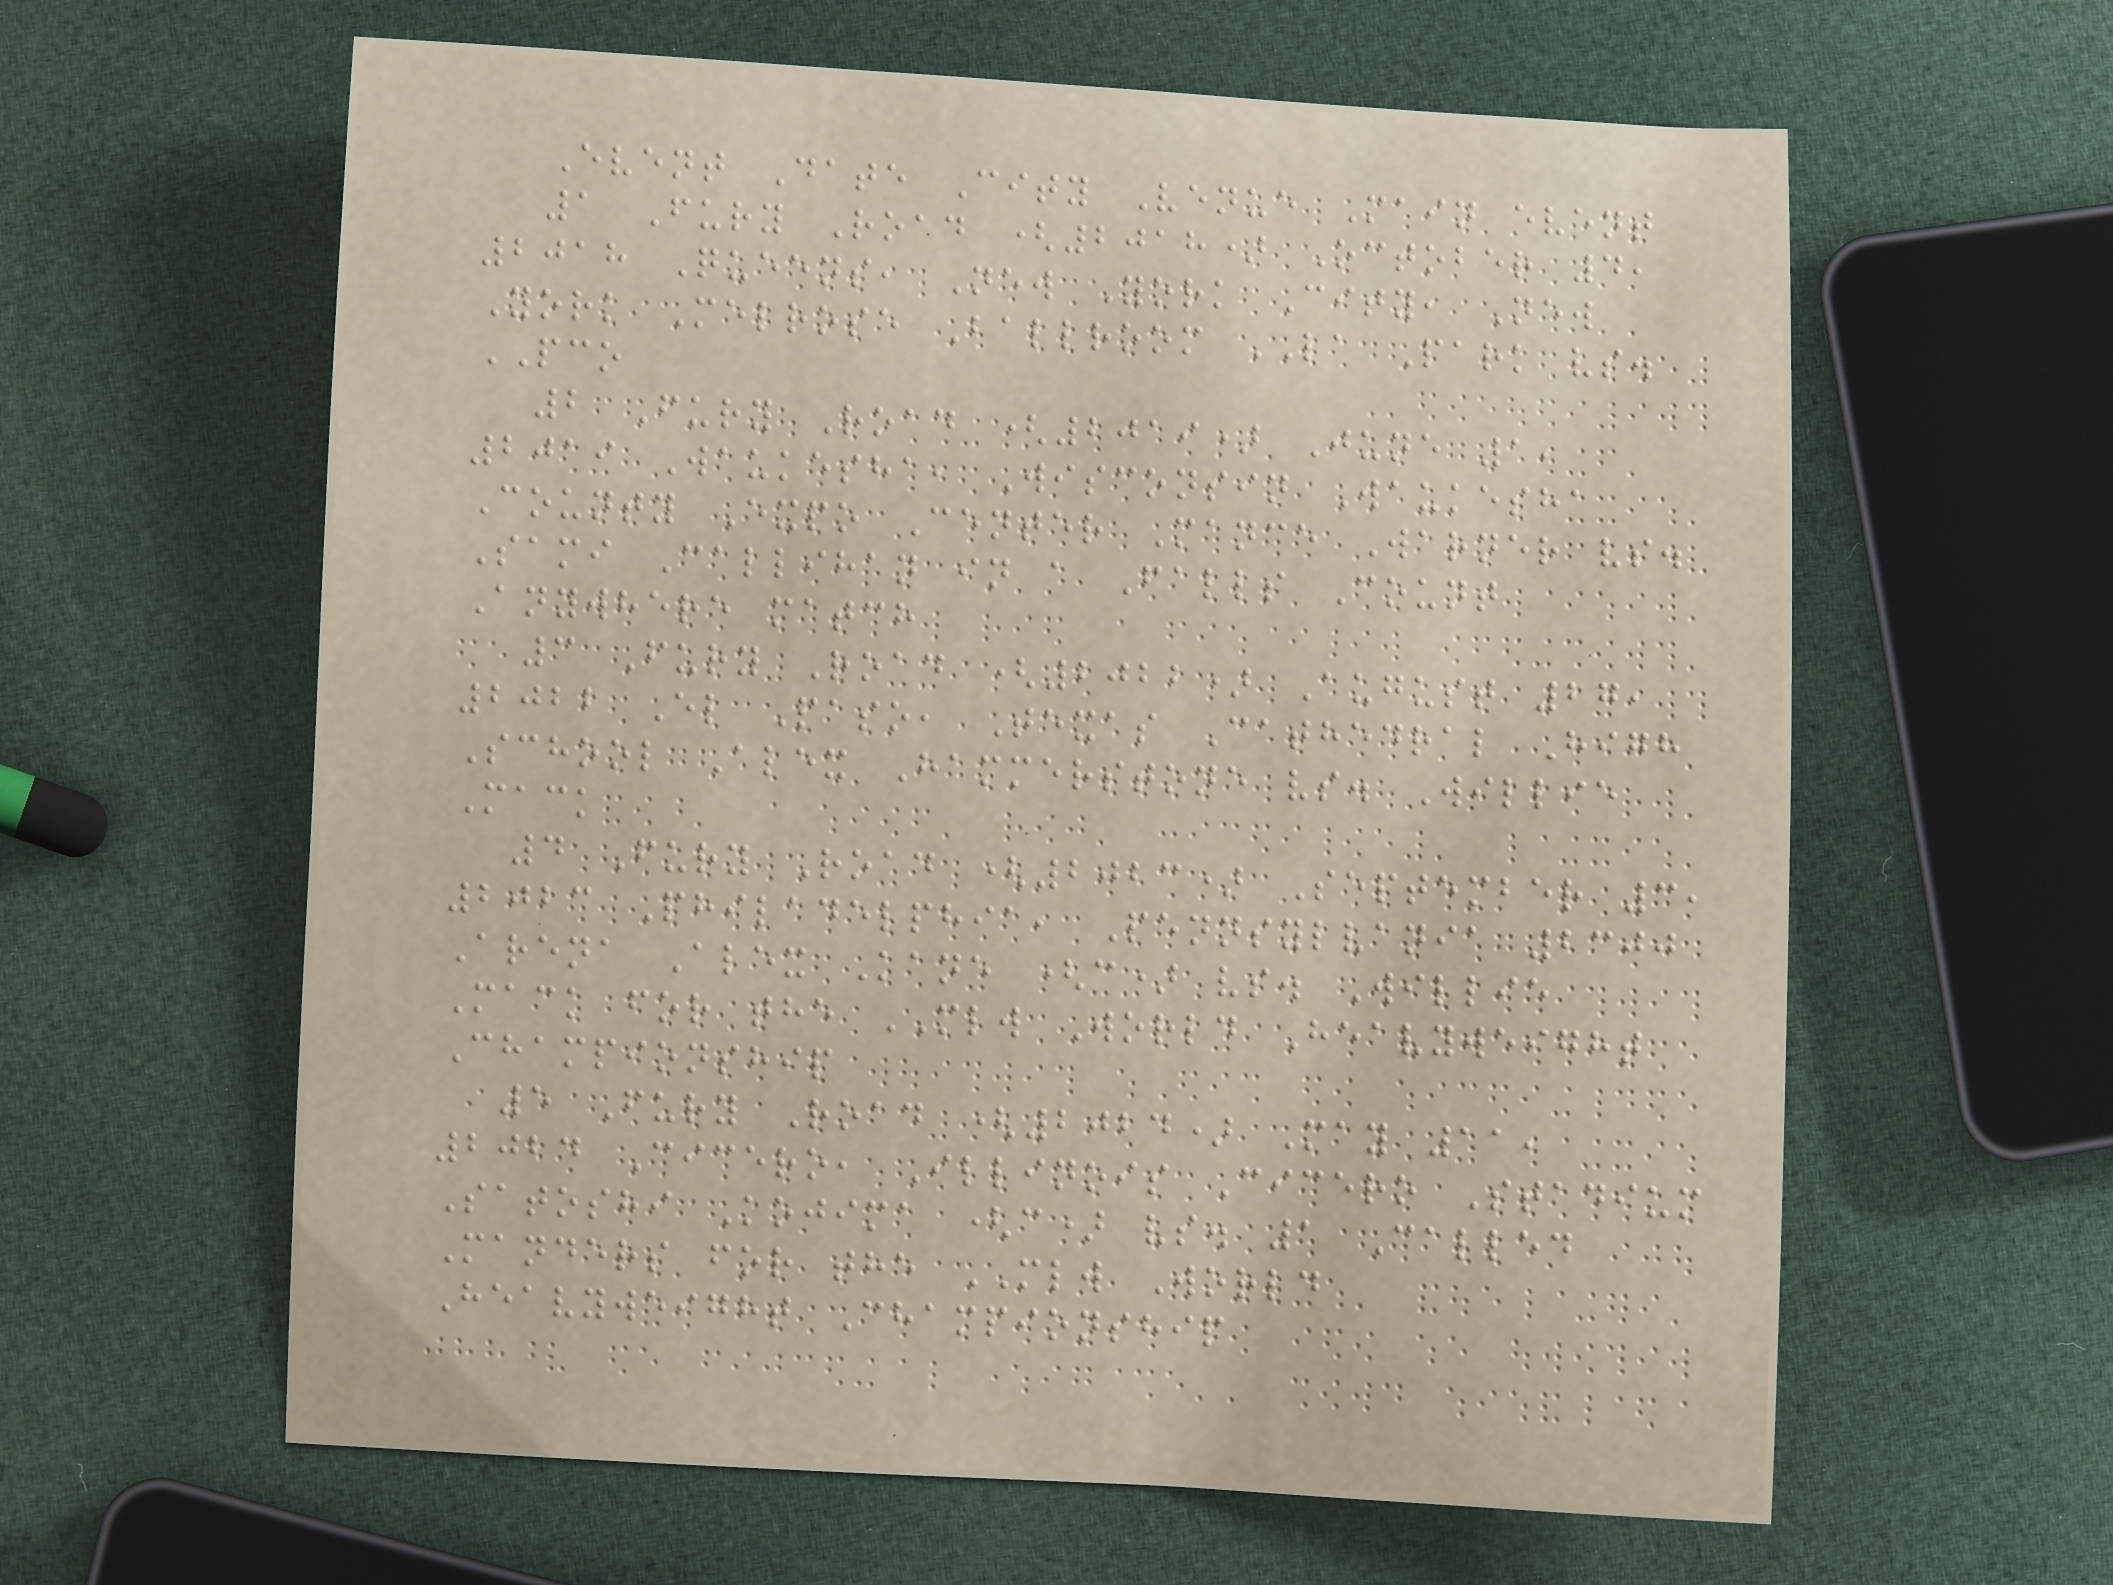Event Date City Venue Main event
1 Fury Road (2018) October 4,
2018 Queens, New York City, New
York Melrose Ballroom LA Park vs.
PCO
2 Fury Road (2019) June 1,
2019 Waukesha, Wisconsin Waukesha
County Expo Center Mance Warner vs.
Sami Callihan in a Falls Count
Anywhere match
3 Fury Road (2022) August 27,
2022 El Paso, Texas Cathedral High
School Alex Hammerstone vs. Willie
Mack
4 Fury Road (2023) September 3,
2023 Philadelphia, Pennsylvania 2300
Arena Alex Kane (c) vs. Willie
Mack for the MLW World Heavyweight
Championship
5 Fury Road (2024) May 11,
2024 Cicero, Illinois Cicero Stadium
Satoshi Kojima (c) vs. 1 Called
Manders for the MLW World
Heavyweight Championship
